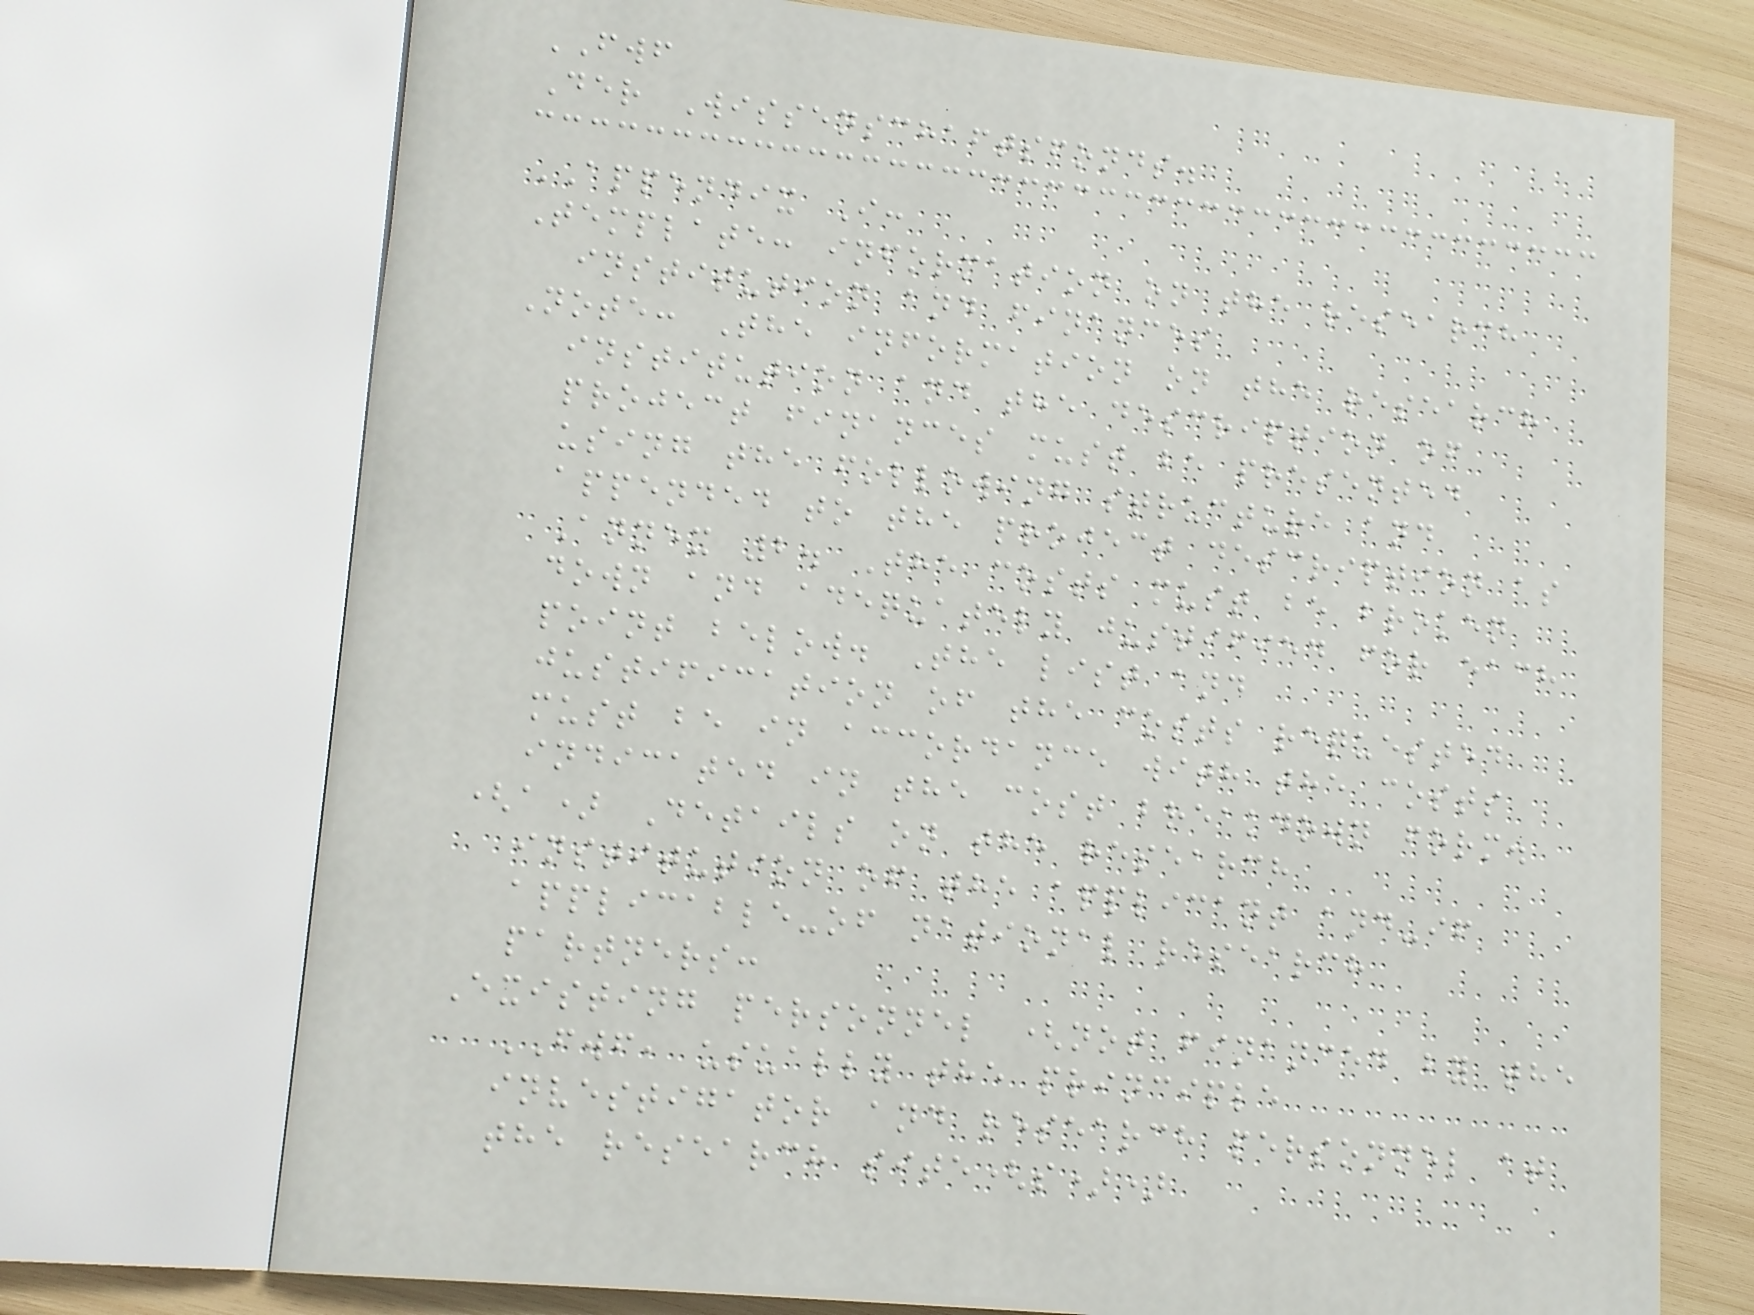FWF
Der Wissenschaftsfonds.
APPENDIX I:
Template: information on the research
institution and finances
Note: The information on the research
institution and the description of
project finances must be presented
using the following structure and
appended to the project description as
Annex 2. The costs must be broken
down and adequately justified for each
point below. The list and
justification of the costs requested
must be in accordance with the costs
indicated in the cost breakdown form.
(a) Details on the research
institution of the applicant and-if
applicable-of national research
partners:
Existing personnel (not financed by the
FWF, usually the principle
investigator and research personnel at
the research site(s))
